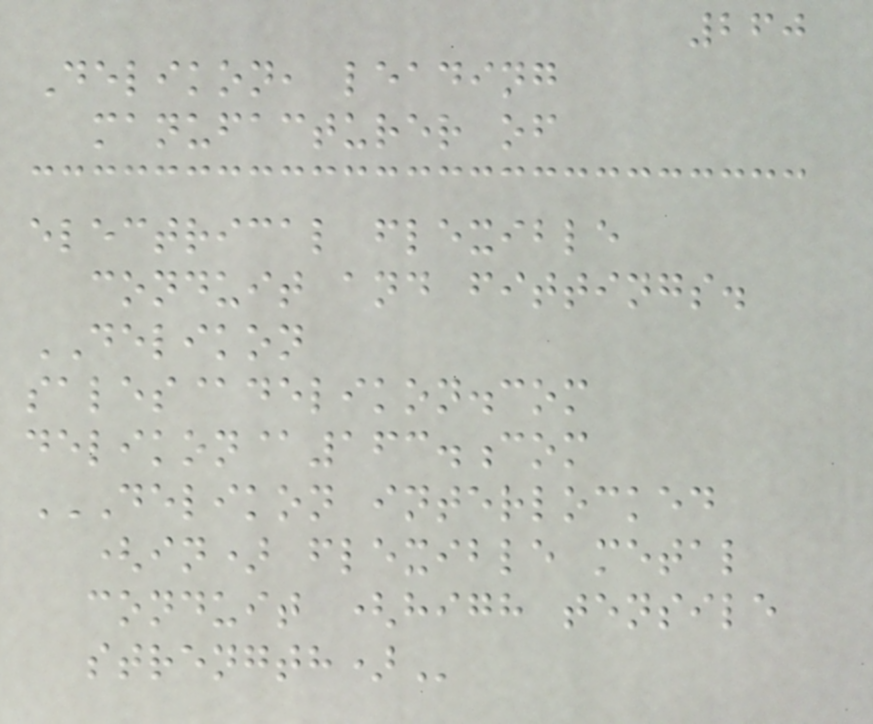260
Delikon, leading
manufacturer of
electrical flexible
conduit and fittings.
DELIKON
sales@delikon.com
delikon@163.com
DELIKON INTERLOCKED
(IN) FLEXIBLE METAL
CONDUIT (HIGH TENSILE
STRENGTH)
